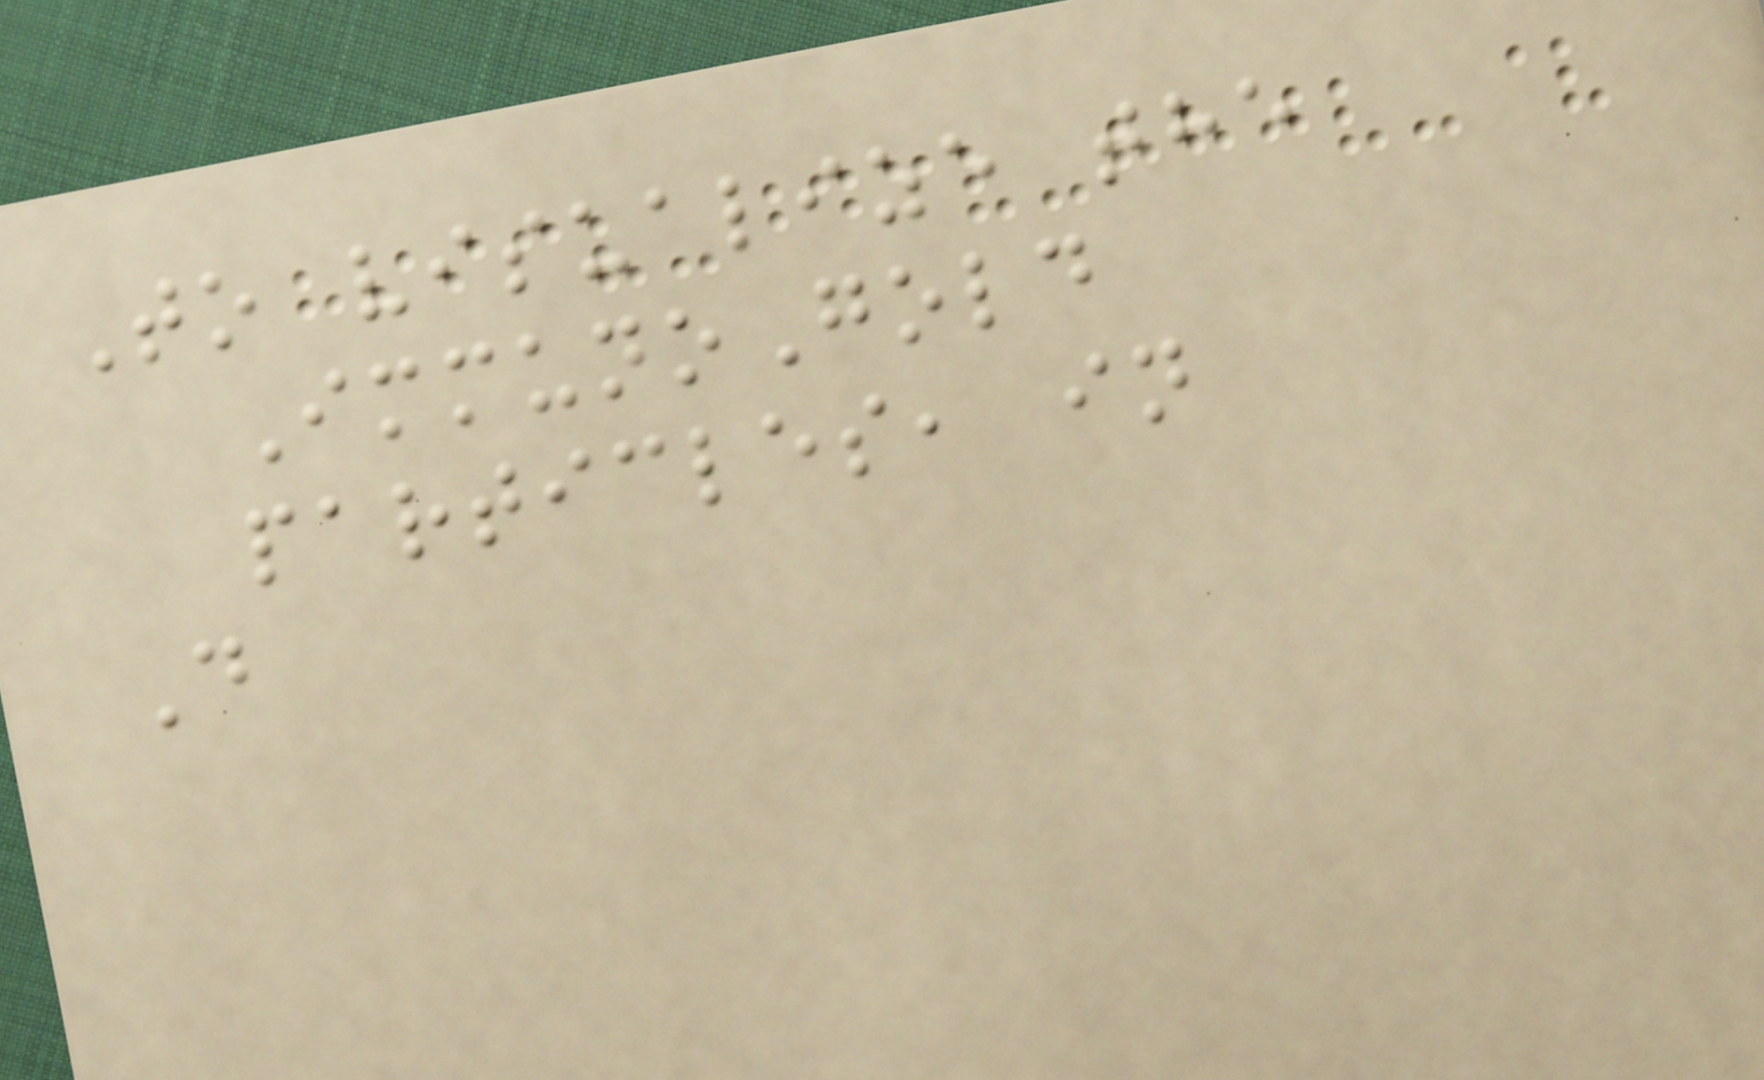To visualize the
ImmunoGold
particles, in
D
